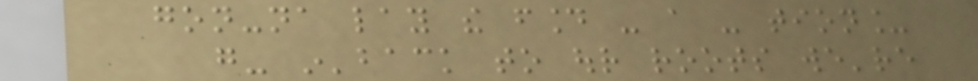gon-na lay the found - a - tion_
go- in'back to our roots we're
